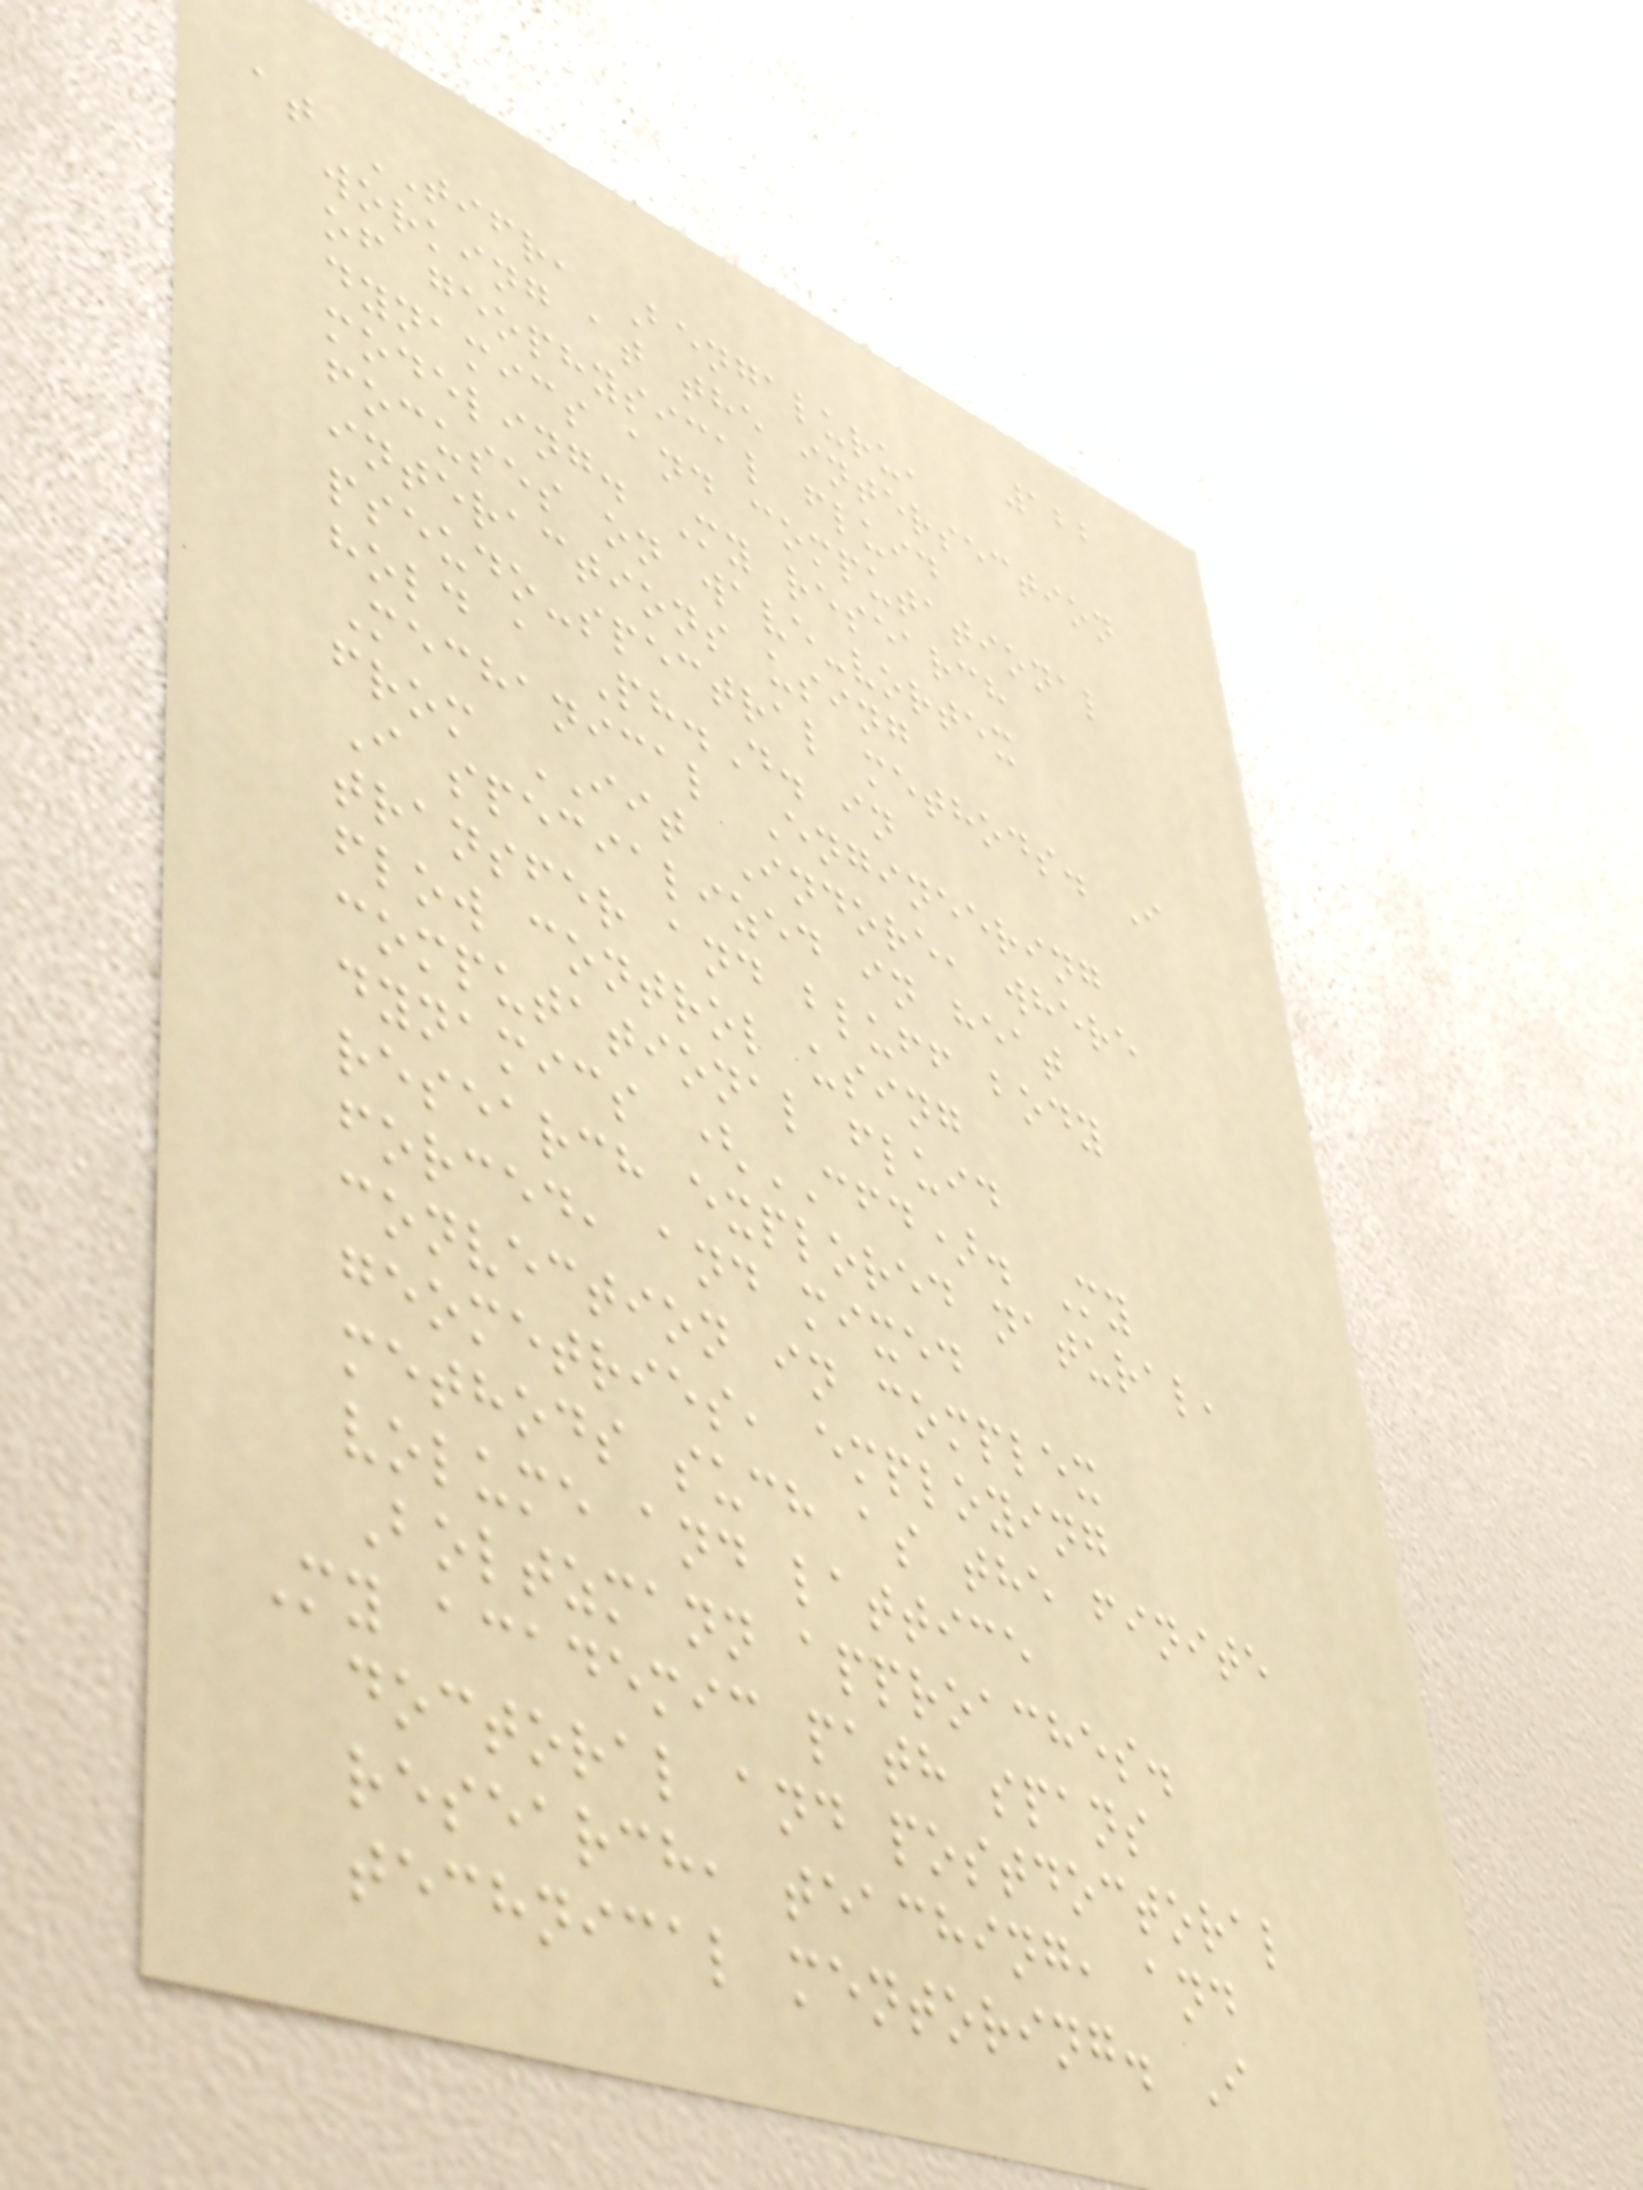122
at TIFR, Bengaluru,
working at the intersection
of geophysical fluid
dynamics and computational
modeling. My research
focuses on wave-vortex
interactions using
pseudo-spectral methods. I
hold a Ph.D. in
Mechanical Engineering
from IIT Indore, where
I specialized in heat
transfer and bluff body
flow control using
computational fluid
dynamics (CFD). My
research explored natural,
forced, and mixed
convection in complex
geometries, employing
methods such as the finite
volume and lattice
Boltzmann approaches.
My academic path spans
doctoral and postdoctoral
research, teaching, and
technical mentoring. I
